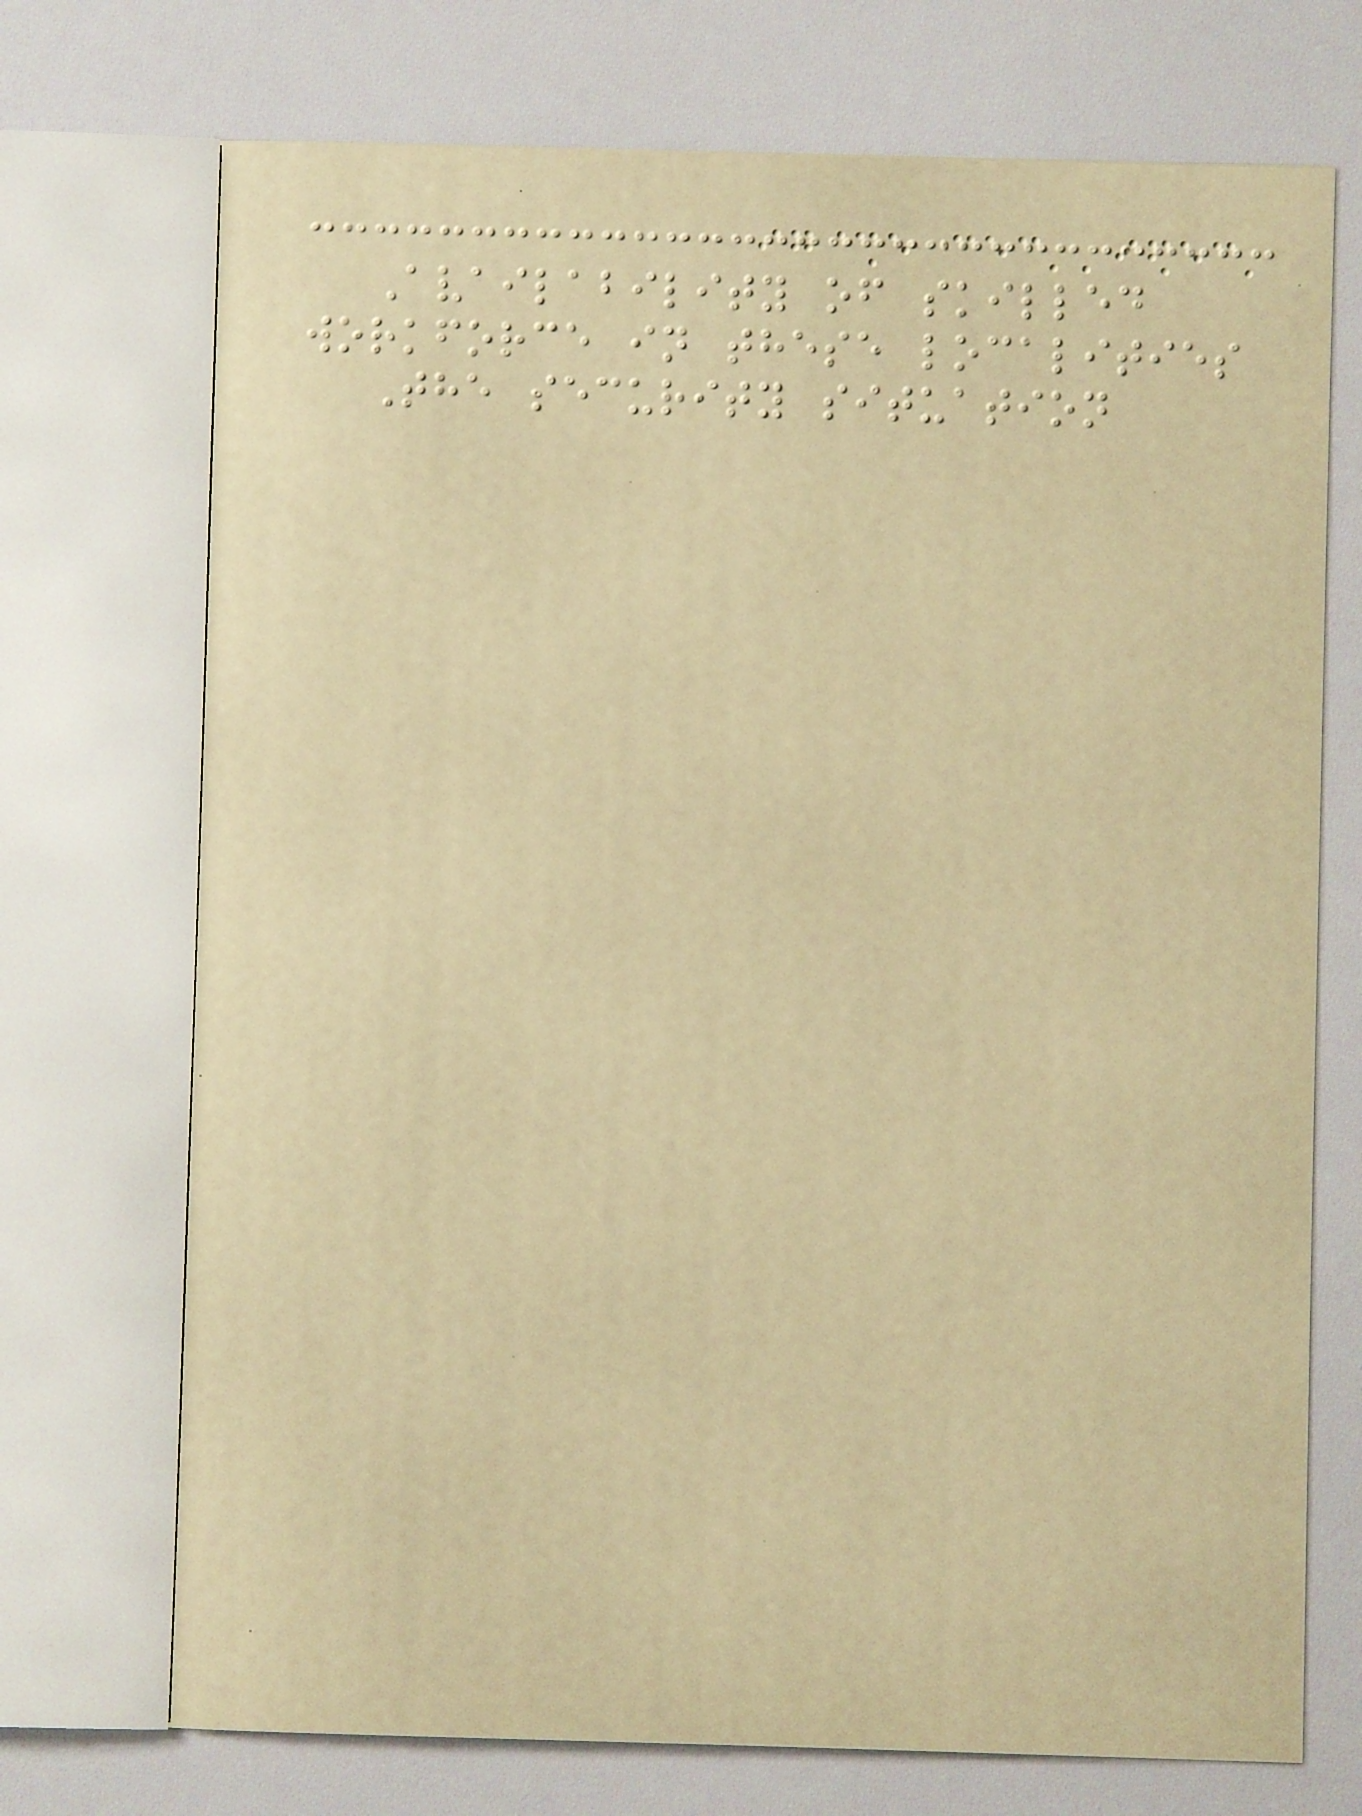Availability of skilled
workforce in these localities
The security situation
